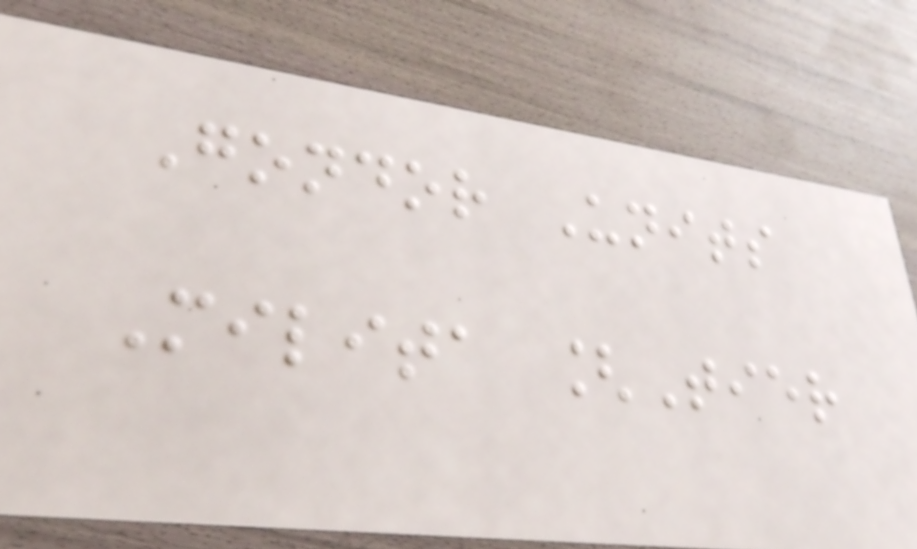Gondor Units
Milita [Tier
